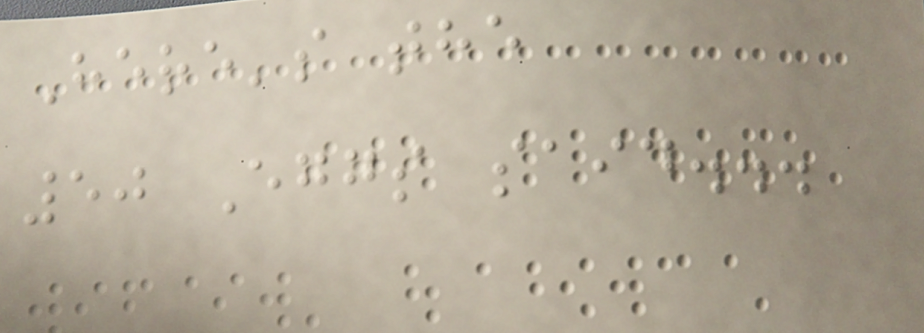Here's the
50 Eggs said...
